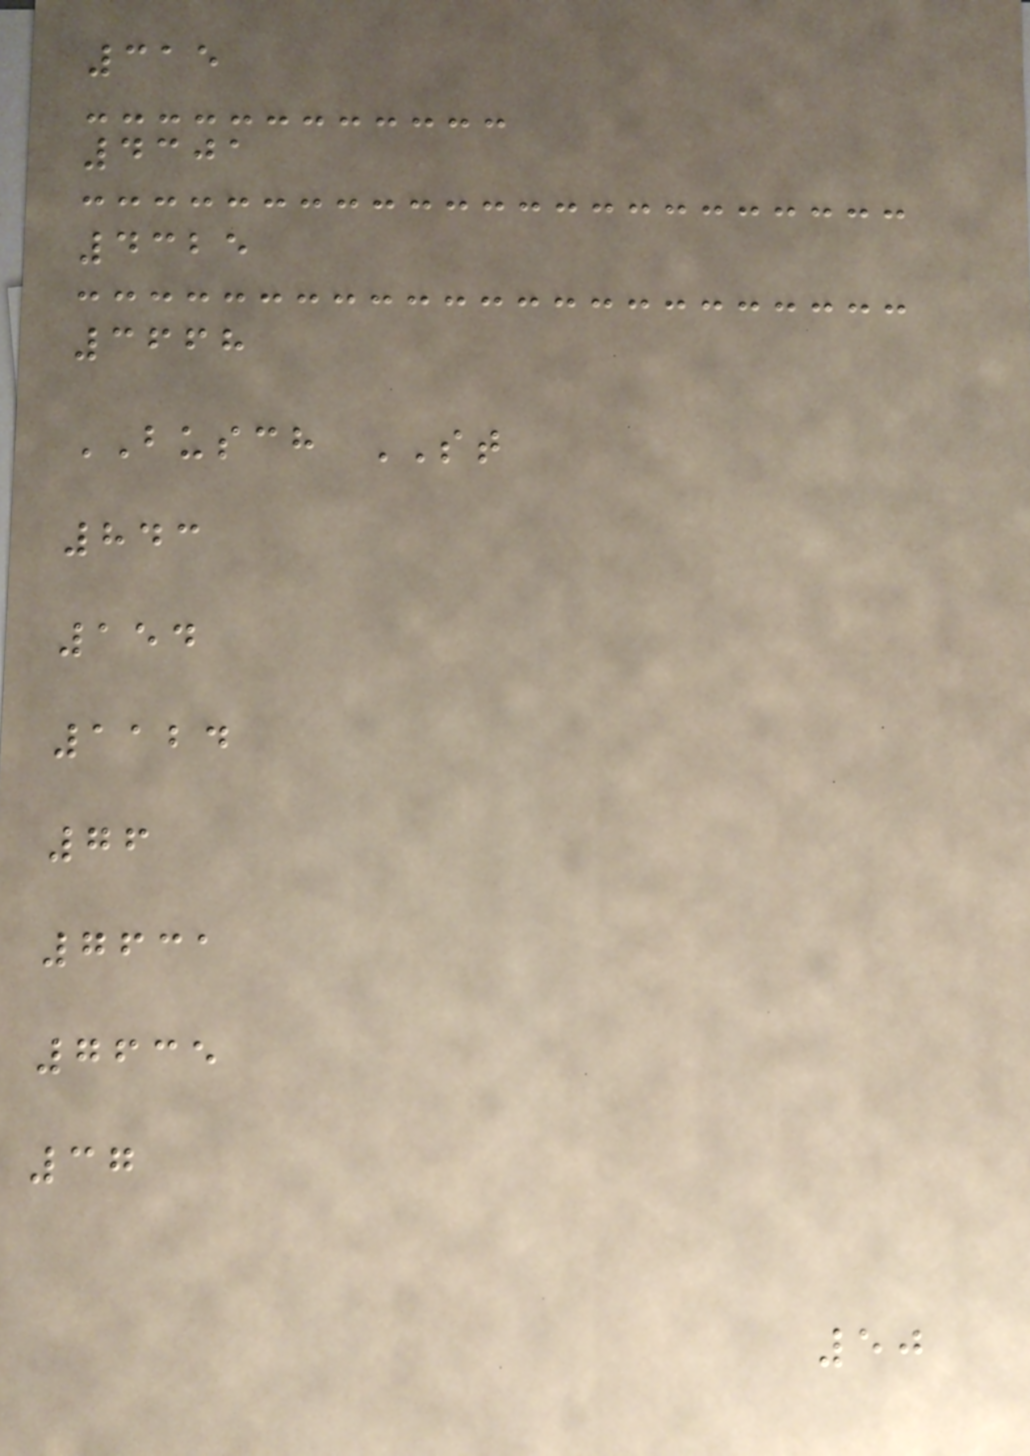315
4301
4325
3668
BUSCH ST
843
154
1124
76
7631
7635
37
50
